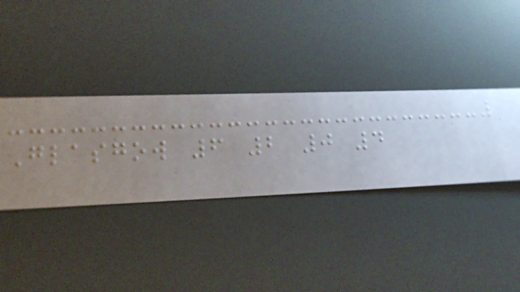Glasgow 6 2 0 4
